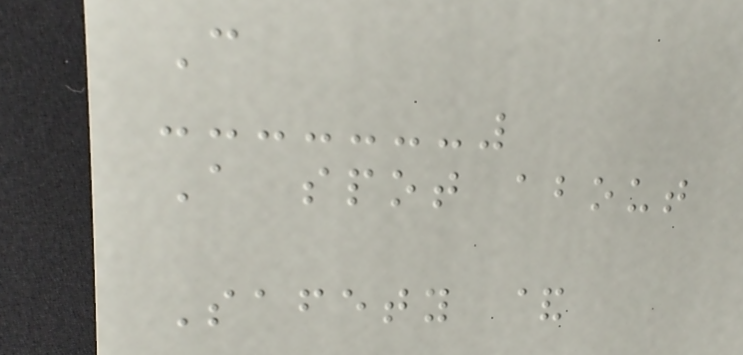C
A spot about
Safety &
